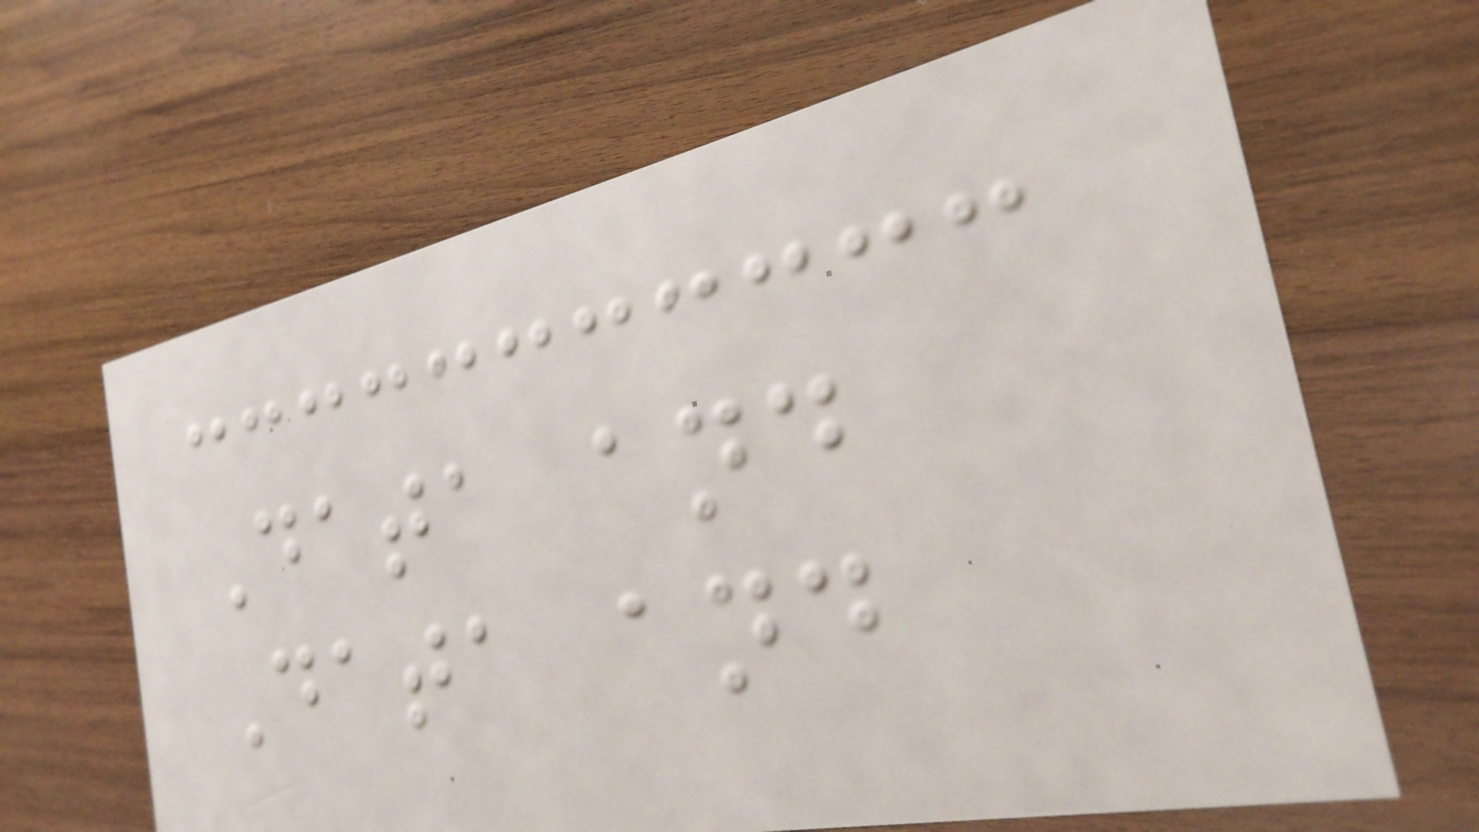Data and
Data and
